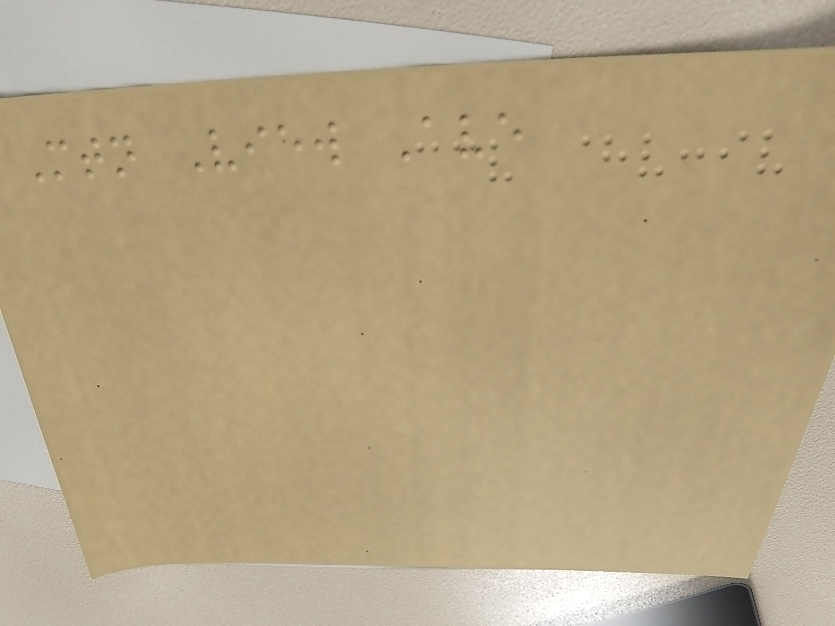Mtn View Ave
